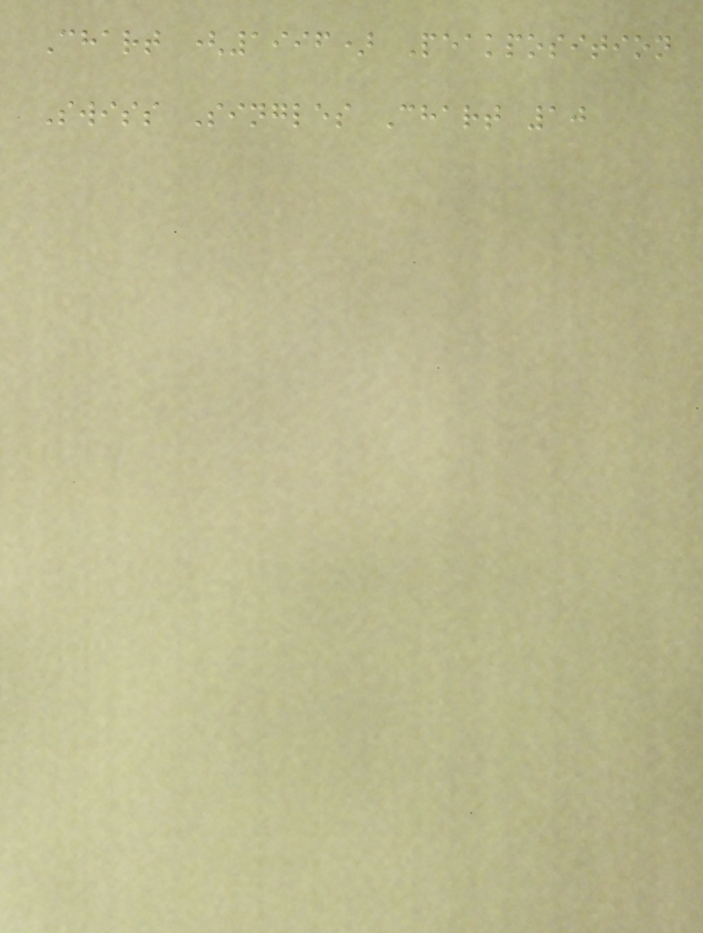Chart (1996) Peakposition
Swiss Singles Chart 10
